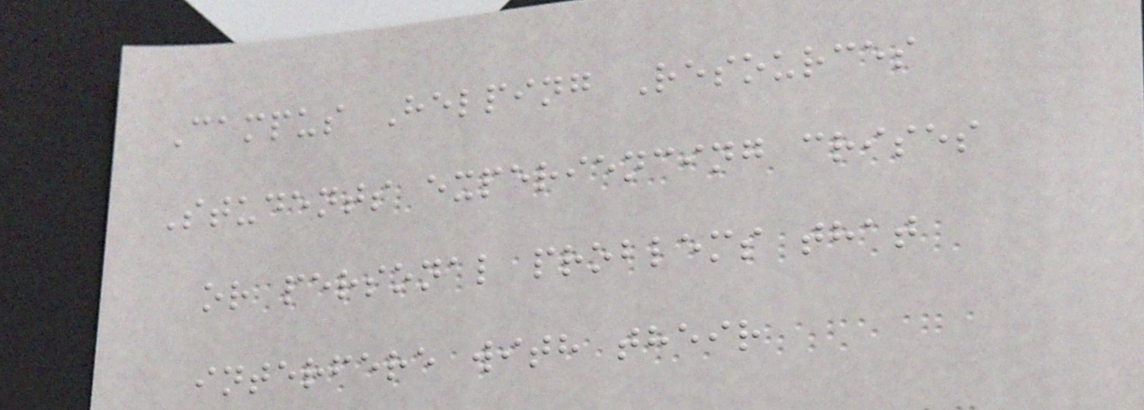Campus Helping Resources
Students experiencing crises
or personal problems that
interfere with their
